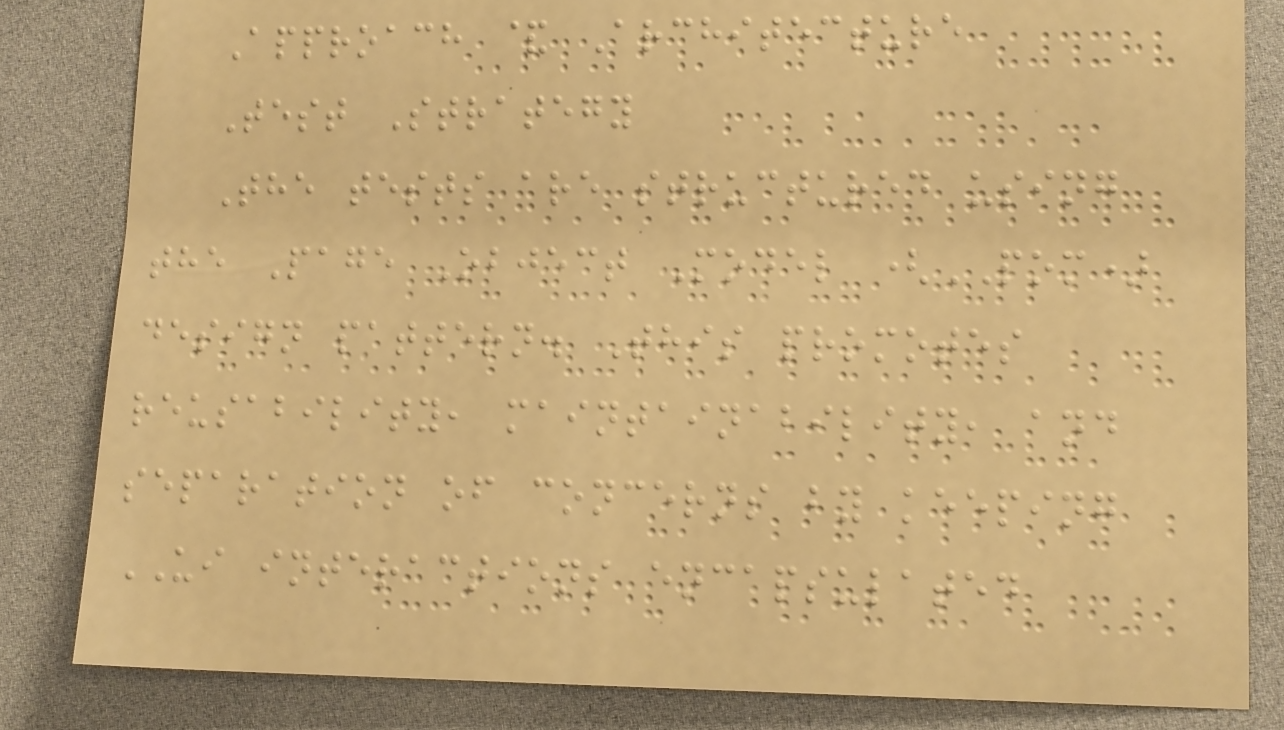Approach & Architecture
Test Strategy
The tests are structured using
the Page Object Model (POM)
design pattern. This promotes
reusability, maintainability, and
separation of concerns by keeping
UI interactions encapsulated
